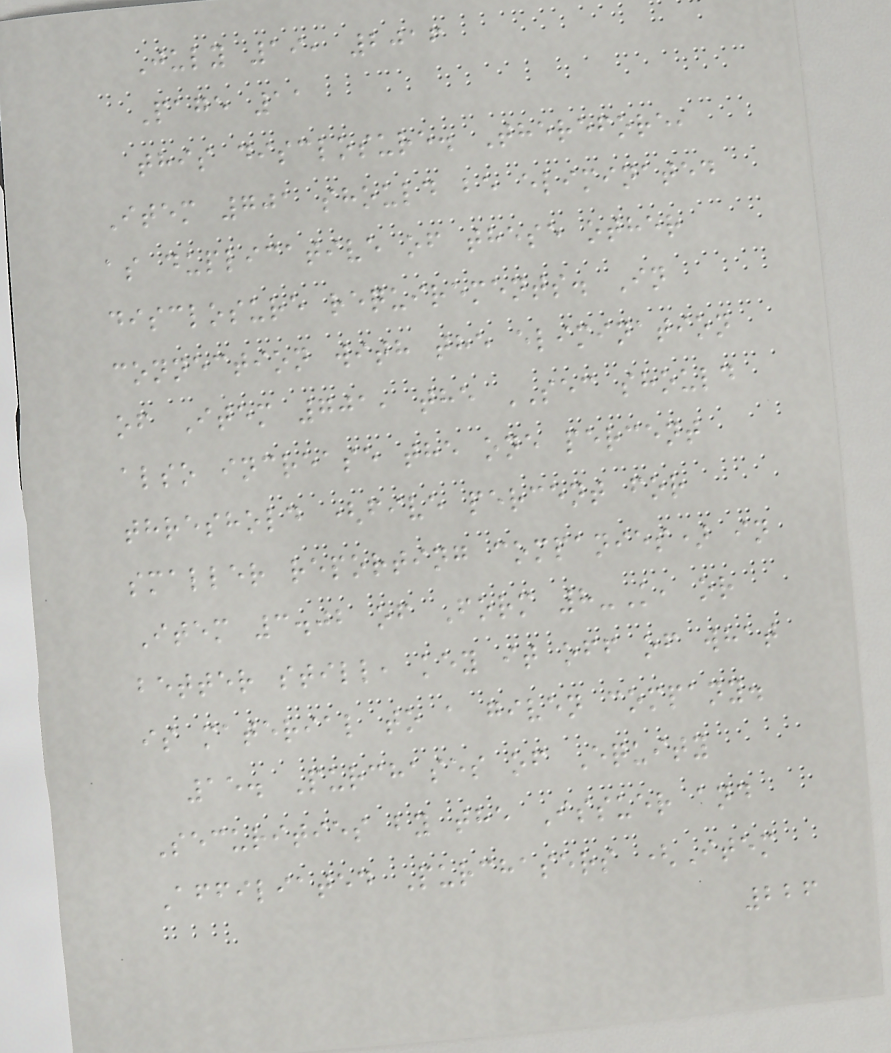July 19, 2016
Page 11
this disclosure. Therefore,
Item 701 should be eliminated
as duplicative of these other
disclosure requirements. In
connection with the elimination
of Item 701, the SEC should
also increase the one percent
threshold (five percent for
smaller reporting companies) in
Item 3.02 of Form 8-K, or
better still, key it off of what
is material to a given company.
15. Purchases of Equity
Securities by the Issuer and
Affiliated Purchasers (Item
226
